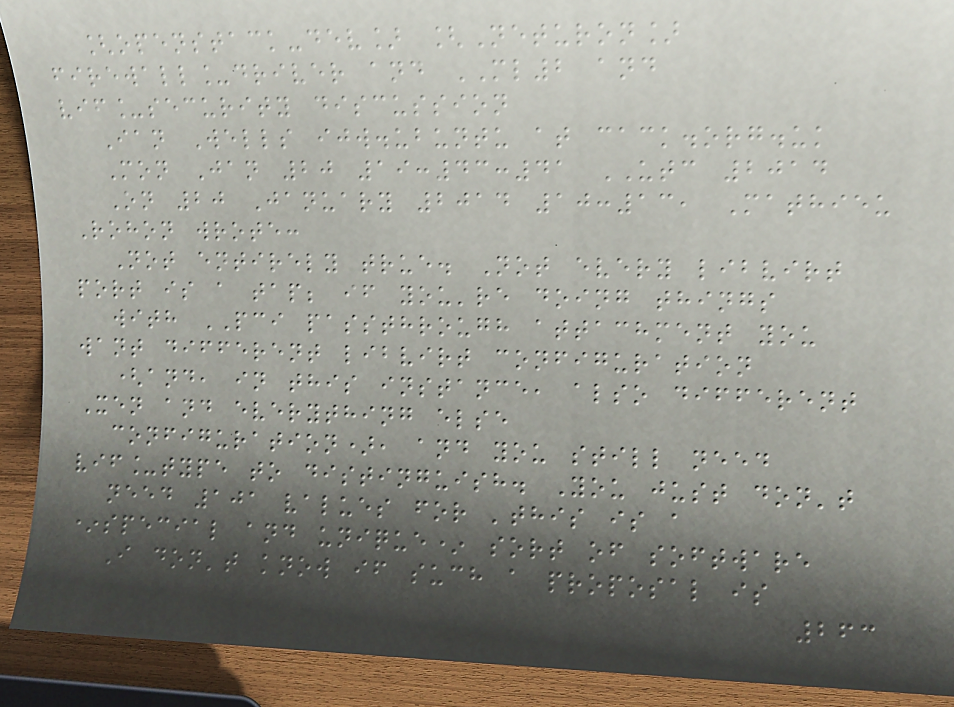[openstack-dev] [Neturon]
firewall_driver and ML2 and
vif_security discussion
Ian Wells ijw.ubuntu at cack.org.uk
Mon Jan 20 19:43:41 UTC 2014
On 20 January 2014 10:13, Mathieu
Rohon wrote:
Not entirely true. Not every libvirt
port is a tap; if you're doing things
with PCI passthrough attachment you
want different libvirt configuration
(and, in this instance, also different
Xen and everything else
configuration), and you still need
vif_type to distinguish. You just don't
need 101 values for 'this is a
*special and unique* sort of software
I don't know if such a proposal is
263
